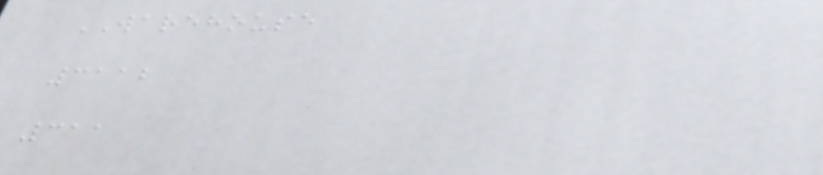WAREHOUSE
3112
311
